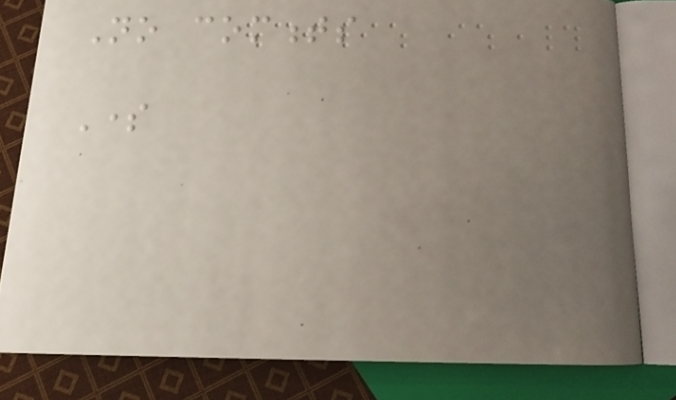No comments
Some
